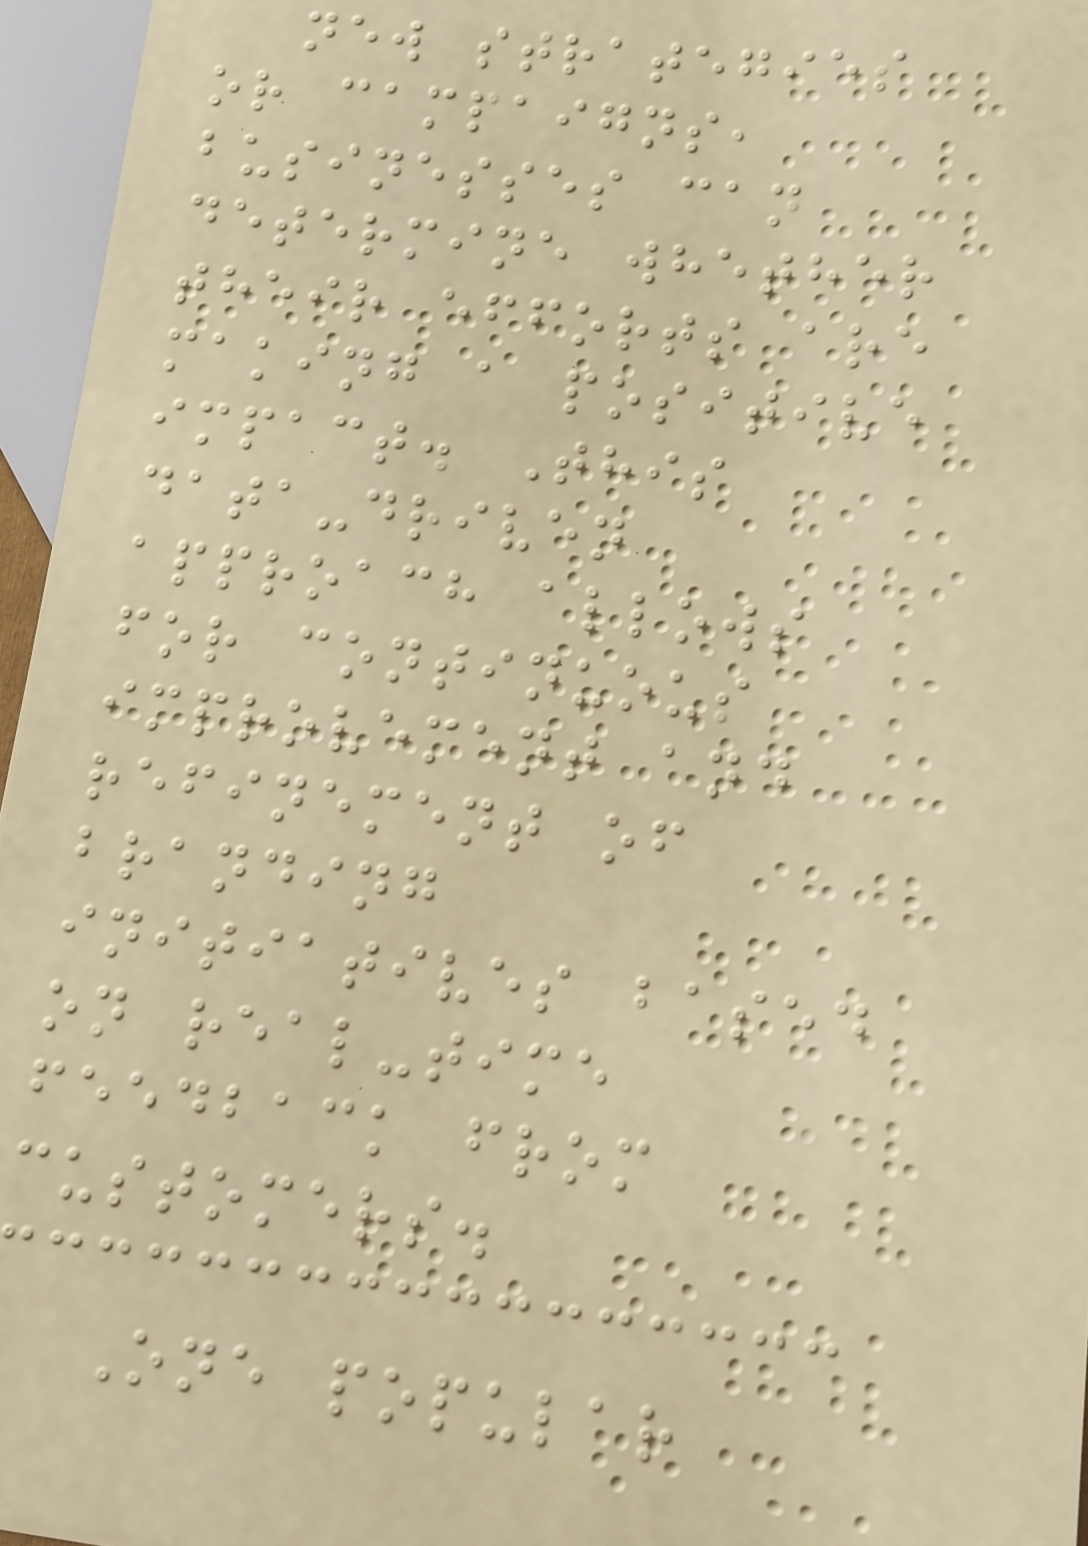new strategies
or campaigns,
businesses can
determine whether
their efforts are
making a positive
impact. This
data-driven
approach allows
for continuous
improvement and
refinement of
branding
initiatives based
on real-time
feedback from
customers.
One popular
